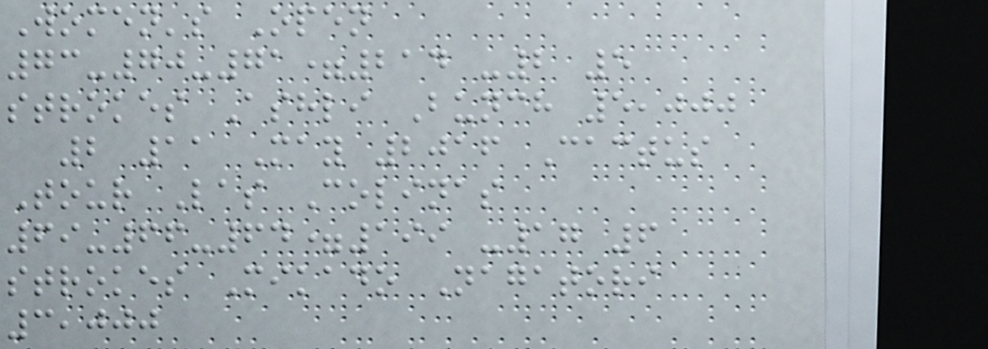Women's Open
73-70-71=214 -2 5
strokes Ashli Bunch 5,000
2 11 May 2016 Cactus
Tour Las Colinas
69-66-64=199 -17 6
strokes Mikado Nagatori
3,000
